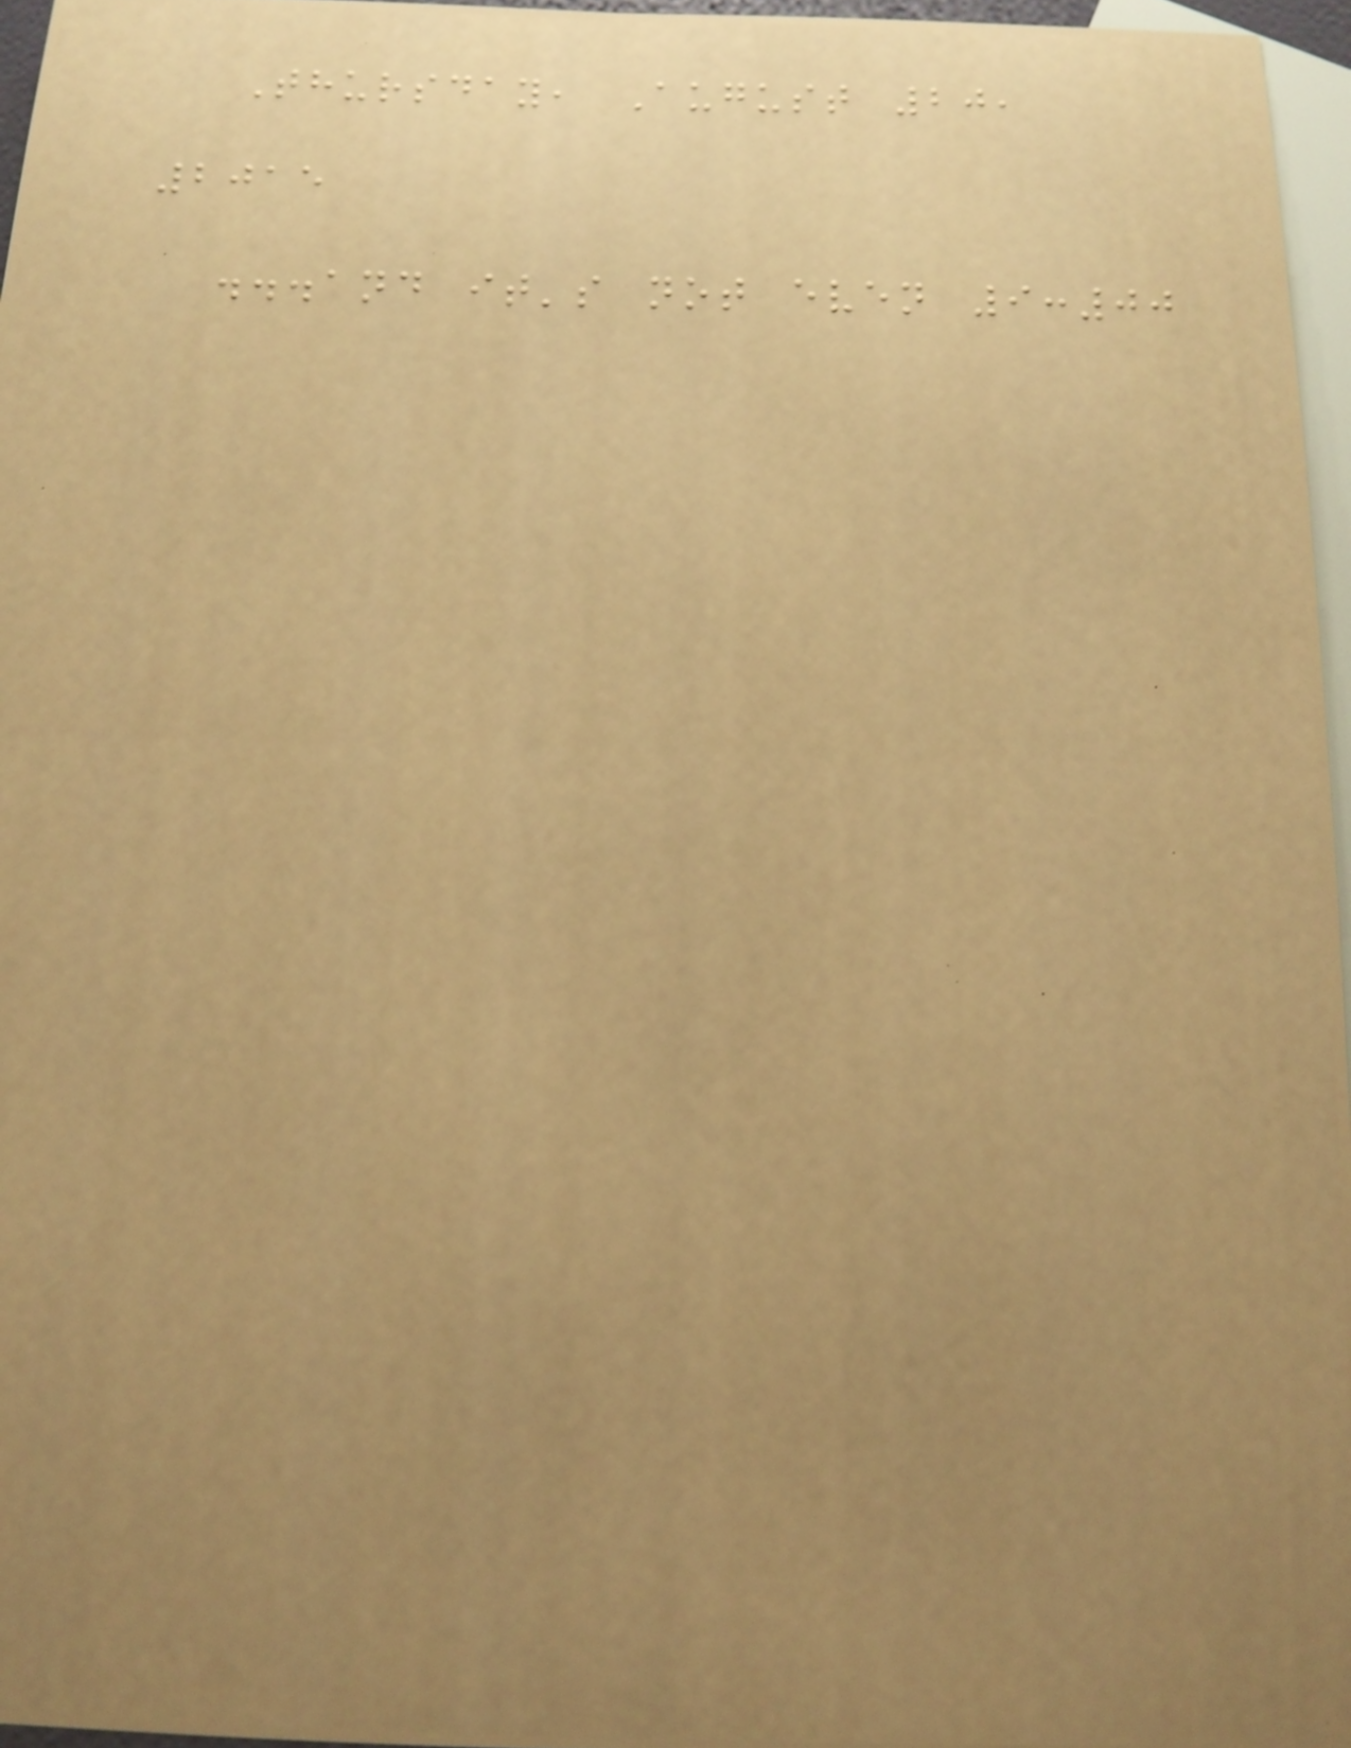Thursday, August 20,
2015
...and it's not even 9:00
